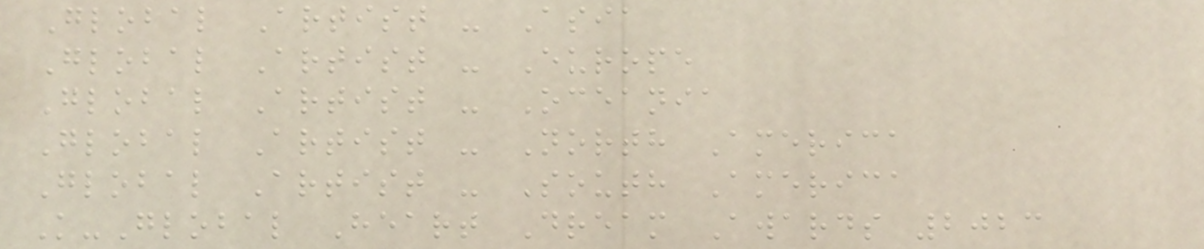Global Artist - Asia
Global Artist - Europe
Global Artist - Oceania
Global Artist - North America
Global Artist - South America
K-Global Heart Dream Awards 2023
